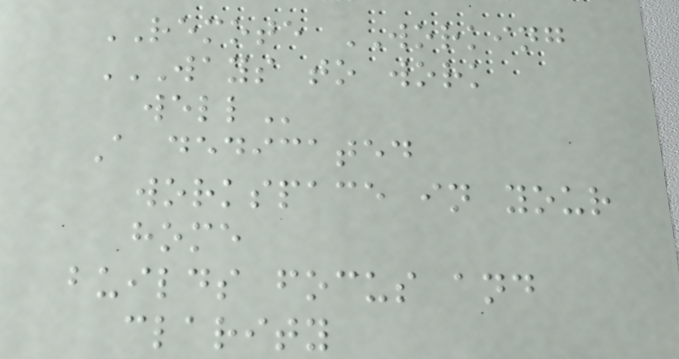REMOTE WORKING
WAYS TO WORK
WELL
A dedicated
workspace in your
home
builds focus and
clarity
